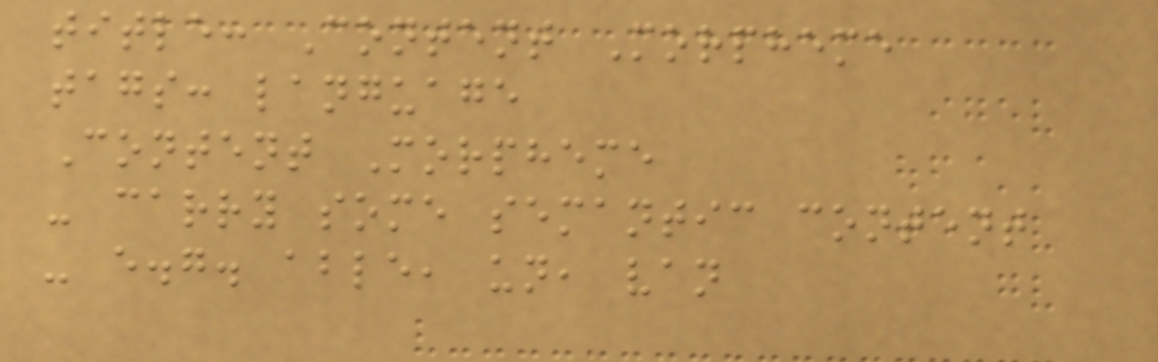title: Content Morpheme
tags: language
Content Morpheme
- carry some semantic content
- e.g. able, un, van
